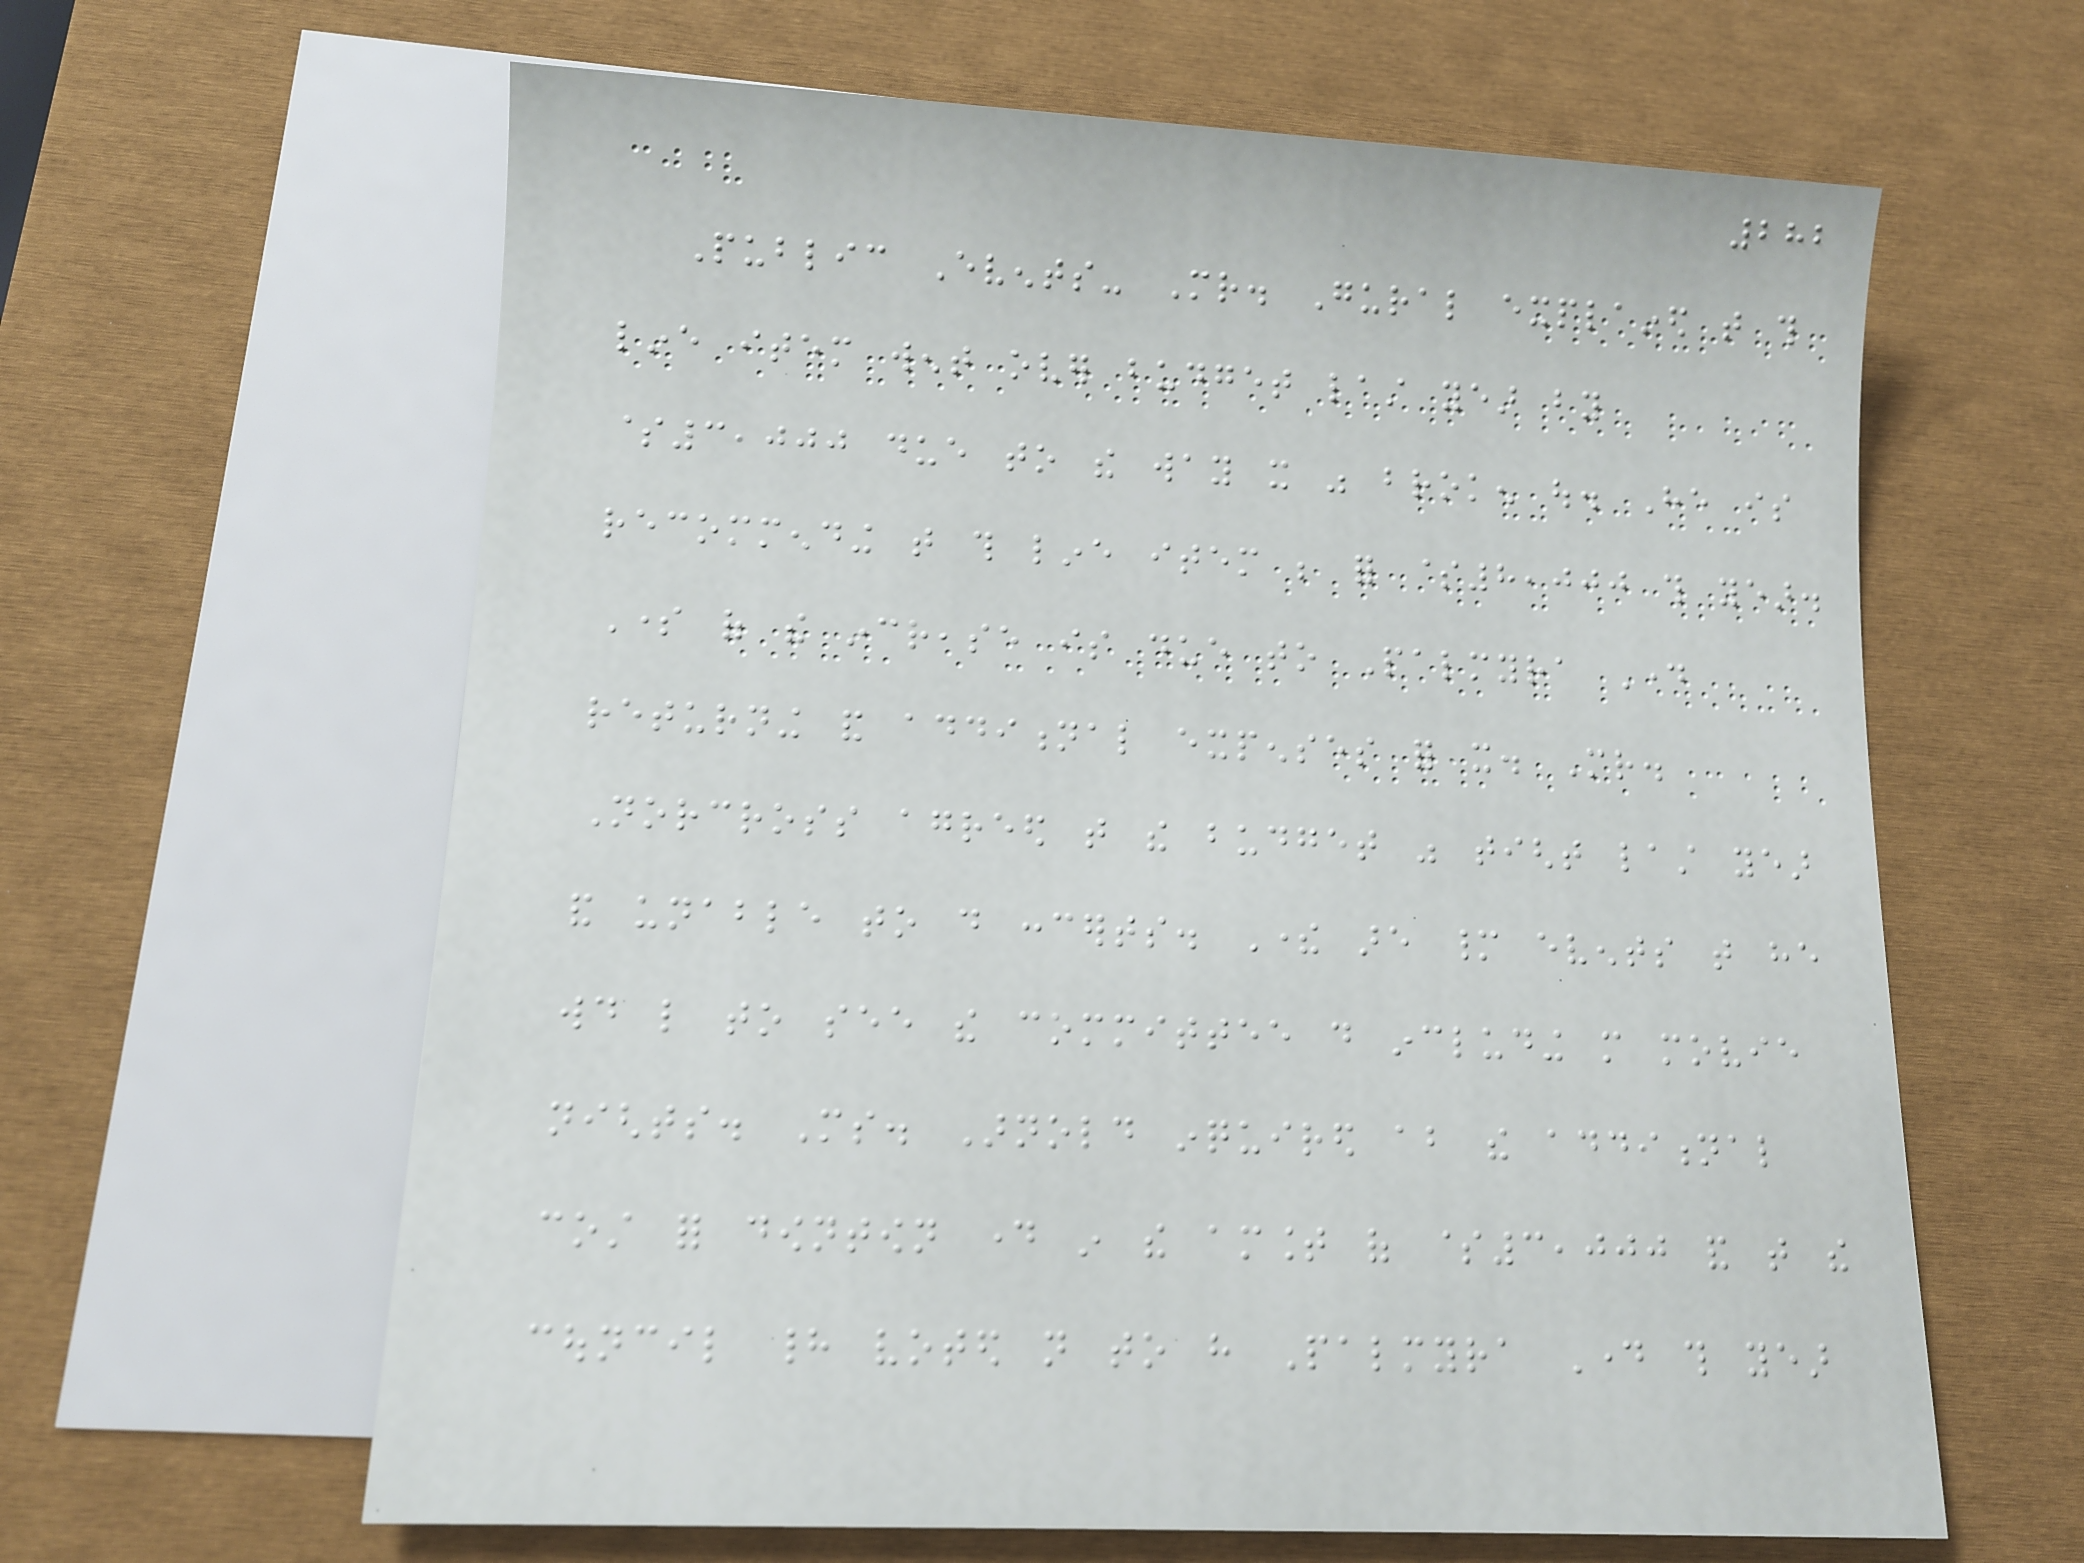282
Public Events- Mr. Gural explained that this
line item went over budget last year by
$3,000 due to the way it was broken out. He is
recommending that this line item be for $8,000 this year.
Some of the increase is due to Palmyra Day
returning and additional expenses for it. Mr.
Norcross agreed that the budget was tight last year
and unable to do concerts. There are many events that he
would like to see the committee do including more movie
nights. Ms. Arnold inquired about the additional
cost for downtown day in the amount of $3,000 and that the
council had voted not to have Palmyra Day this year
